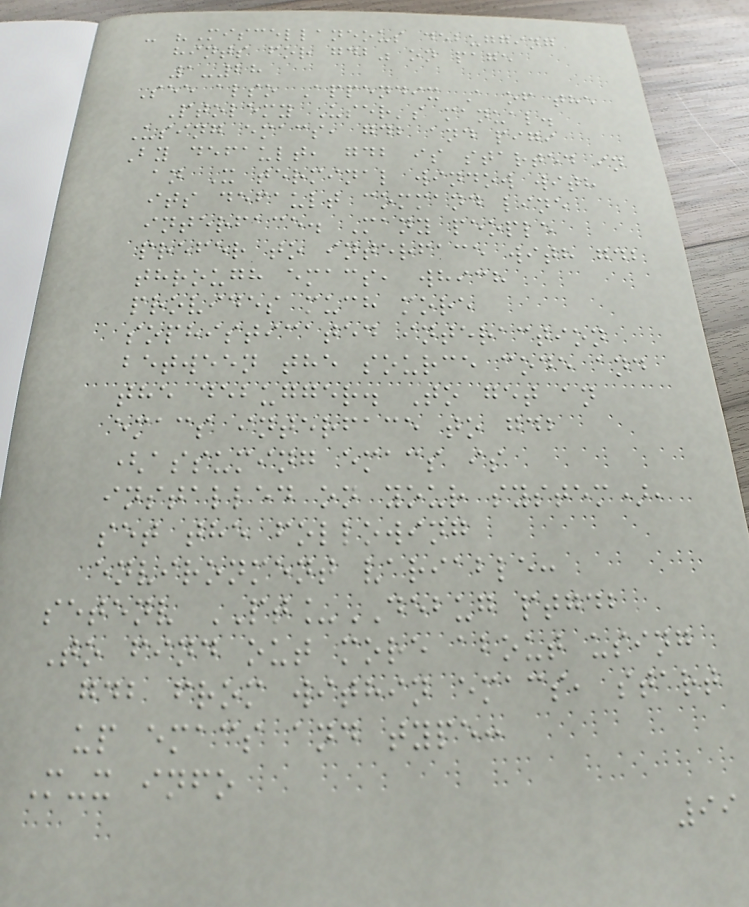- "Miscellaneous debugging
hints for gdb" on page
1-28
See also Appendix A of the
Ptolemy User's manual.
Using emacs, gdb and pigi
By default, gdb is started in
an X terminal window with
its default command line
interface. Many people
prefer to interface with gdb
through emacs, which
provides much more
sophisticated interaction
between the source code and
the debugger. To get an
emacs interface to gdb
(assuming emacs is
installed on your system),
set the following
environment variable:
setenv PT_DEBUG ptgdb
To find out more about using
gdb from within emacs, start
up emacs and type:
M-x info
99
